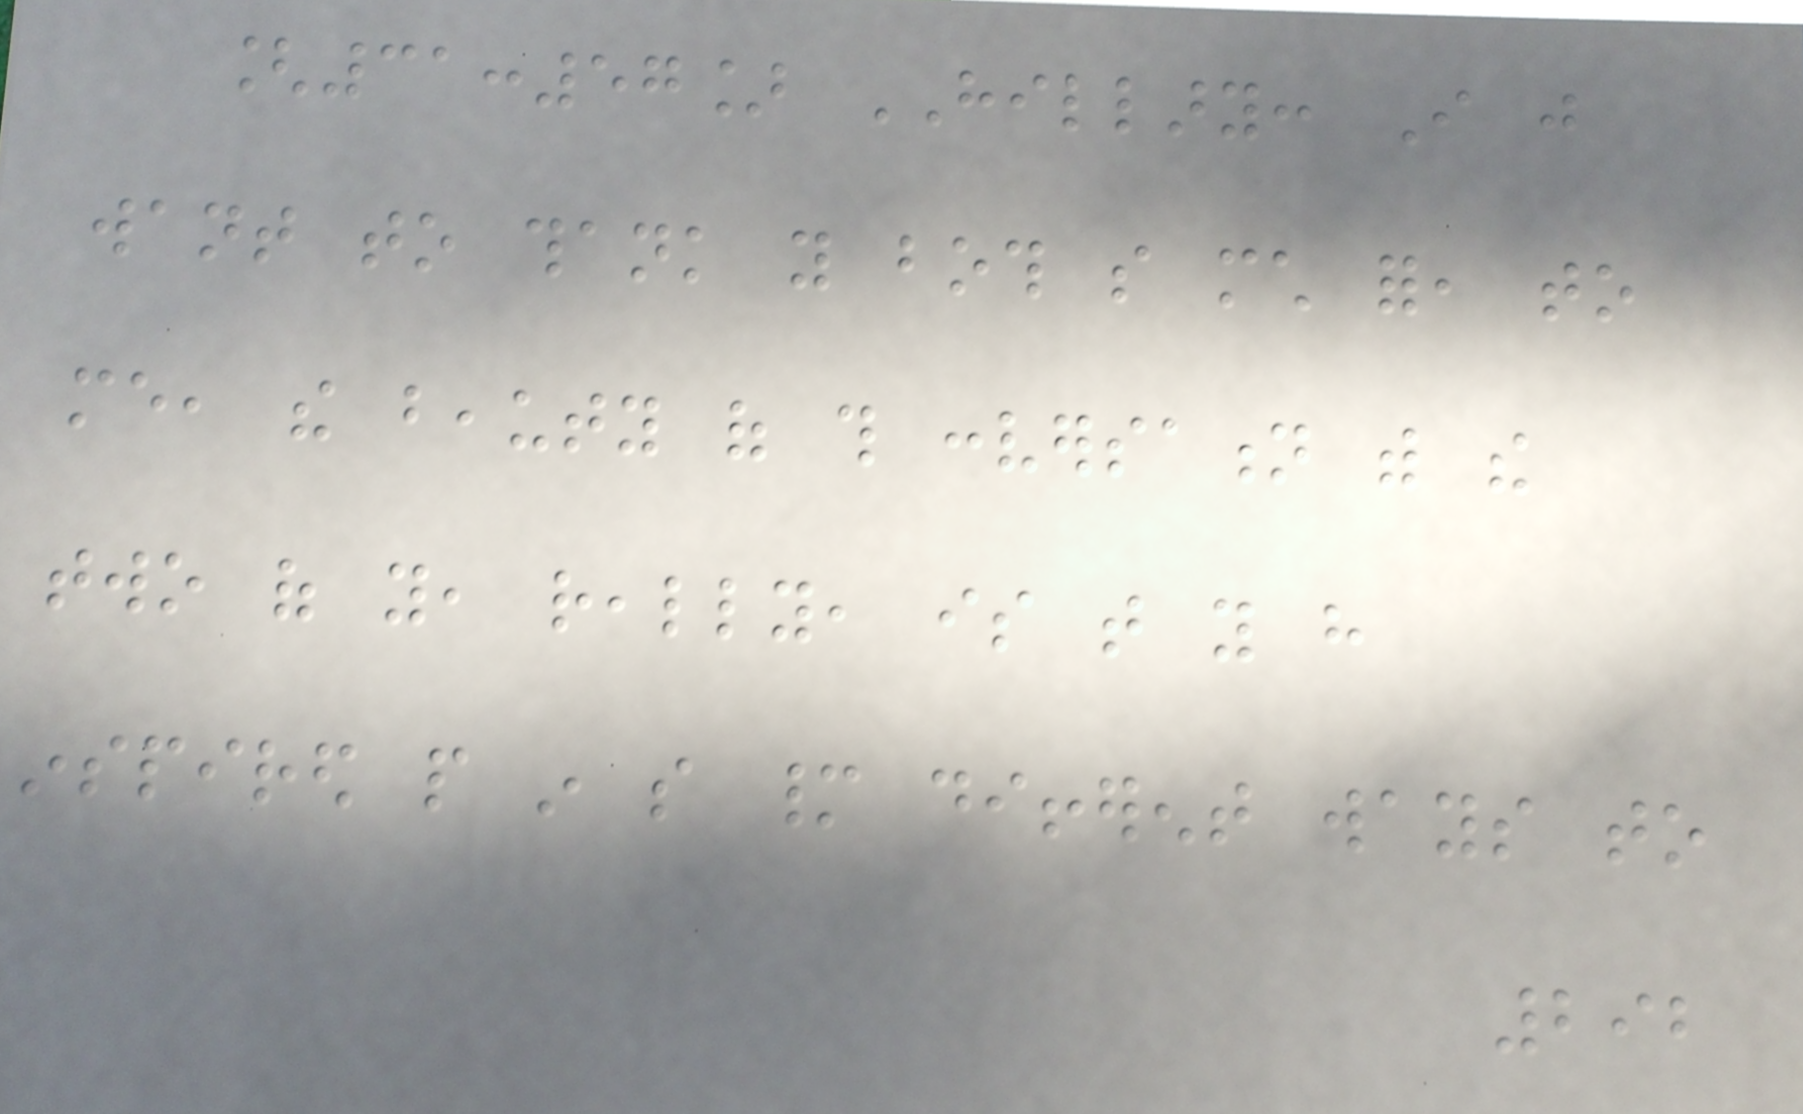[31:57] HILLARY: I just
want to thank you both so much for, to
me, the beauty of this conversation with the
two of you, really, is that you have
inspired people in so many different ways to
292
